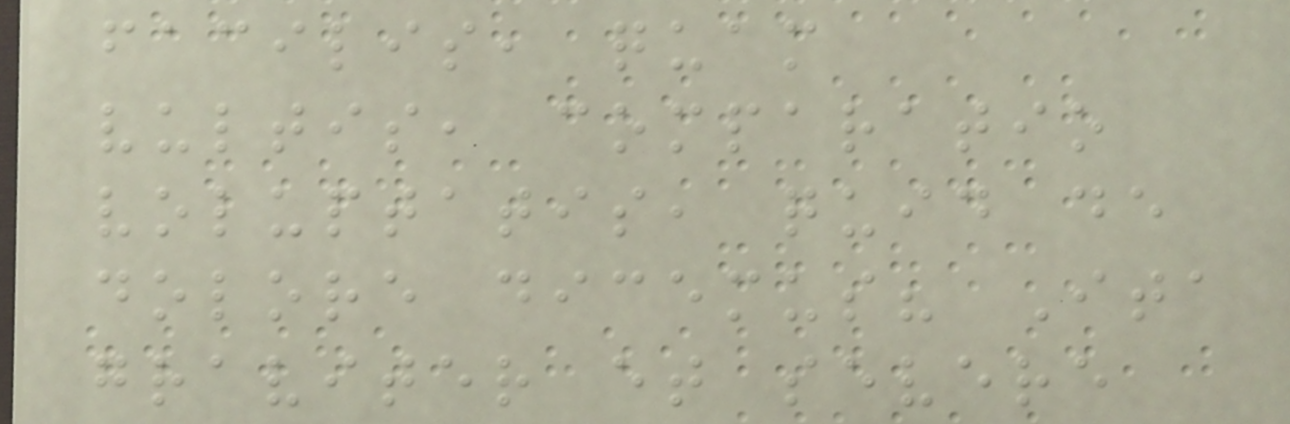facilis, quam
vultis, comparatio
voluptatis, quid de
dolore dicemus? Ita
graviter et severe
